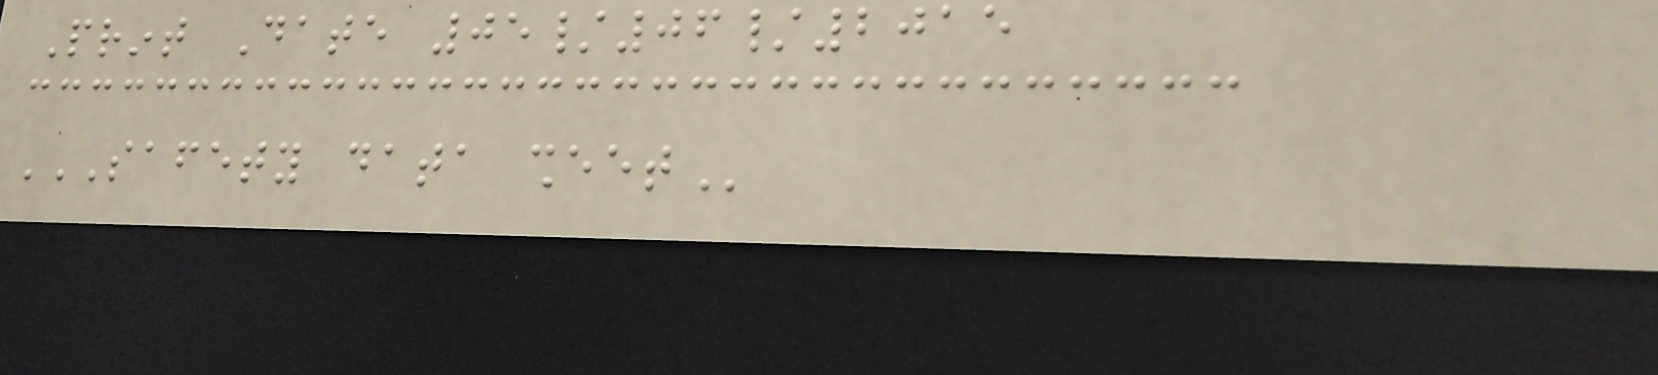Print Date 05/06/2015
SAFETY DATA SHEET
